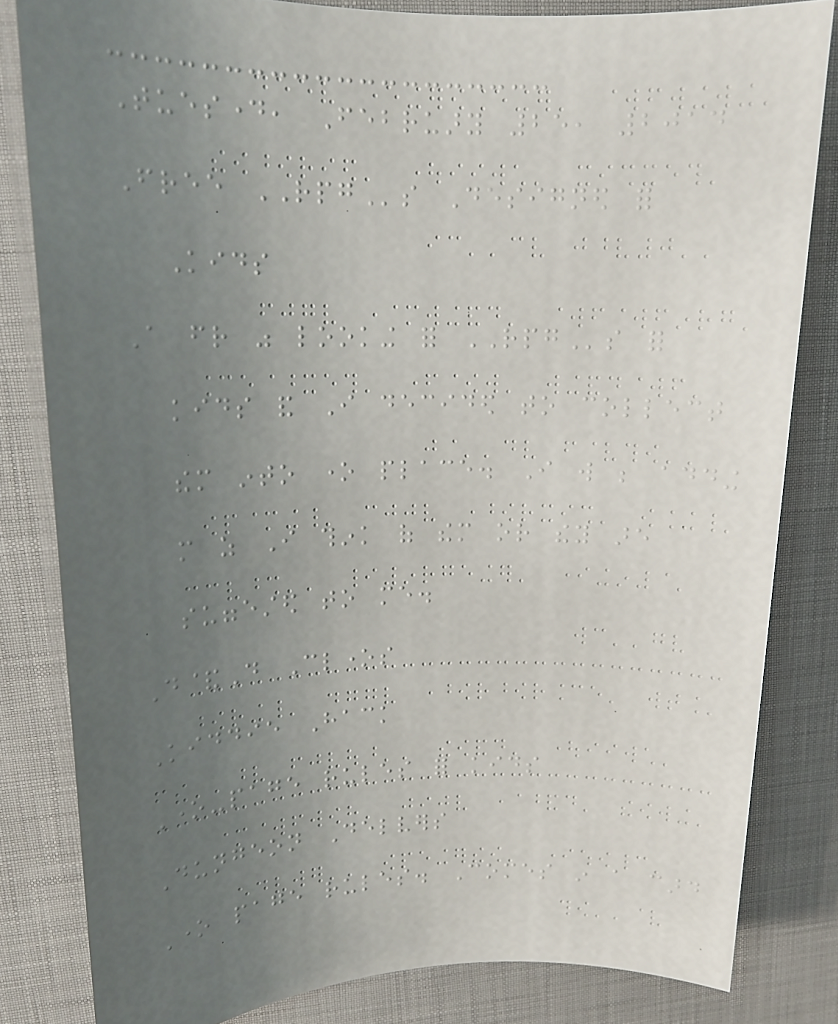Tuesday, February 25, 2014
Free RPGs Designed for
Kids
A friend was looking for RPGs for
kids and I decided to collect
them into one place. I will be adding
more as I think of them or they are
suggested to me.
D&D Clones
Kiddie Hack
One-page rules for kids
Dungeon Delvers
One page rules. Comes in a card
